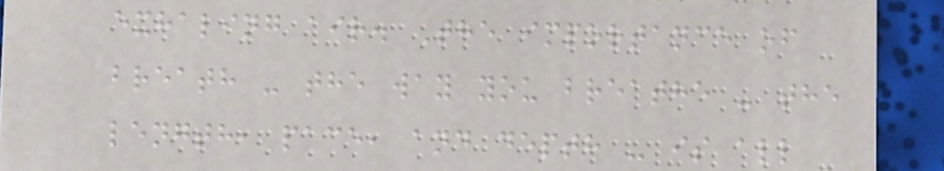exhaling air. The importance of
breath - the way you breathe - the
length, pace, and depth - is all
